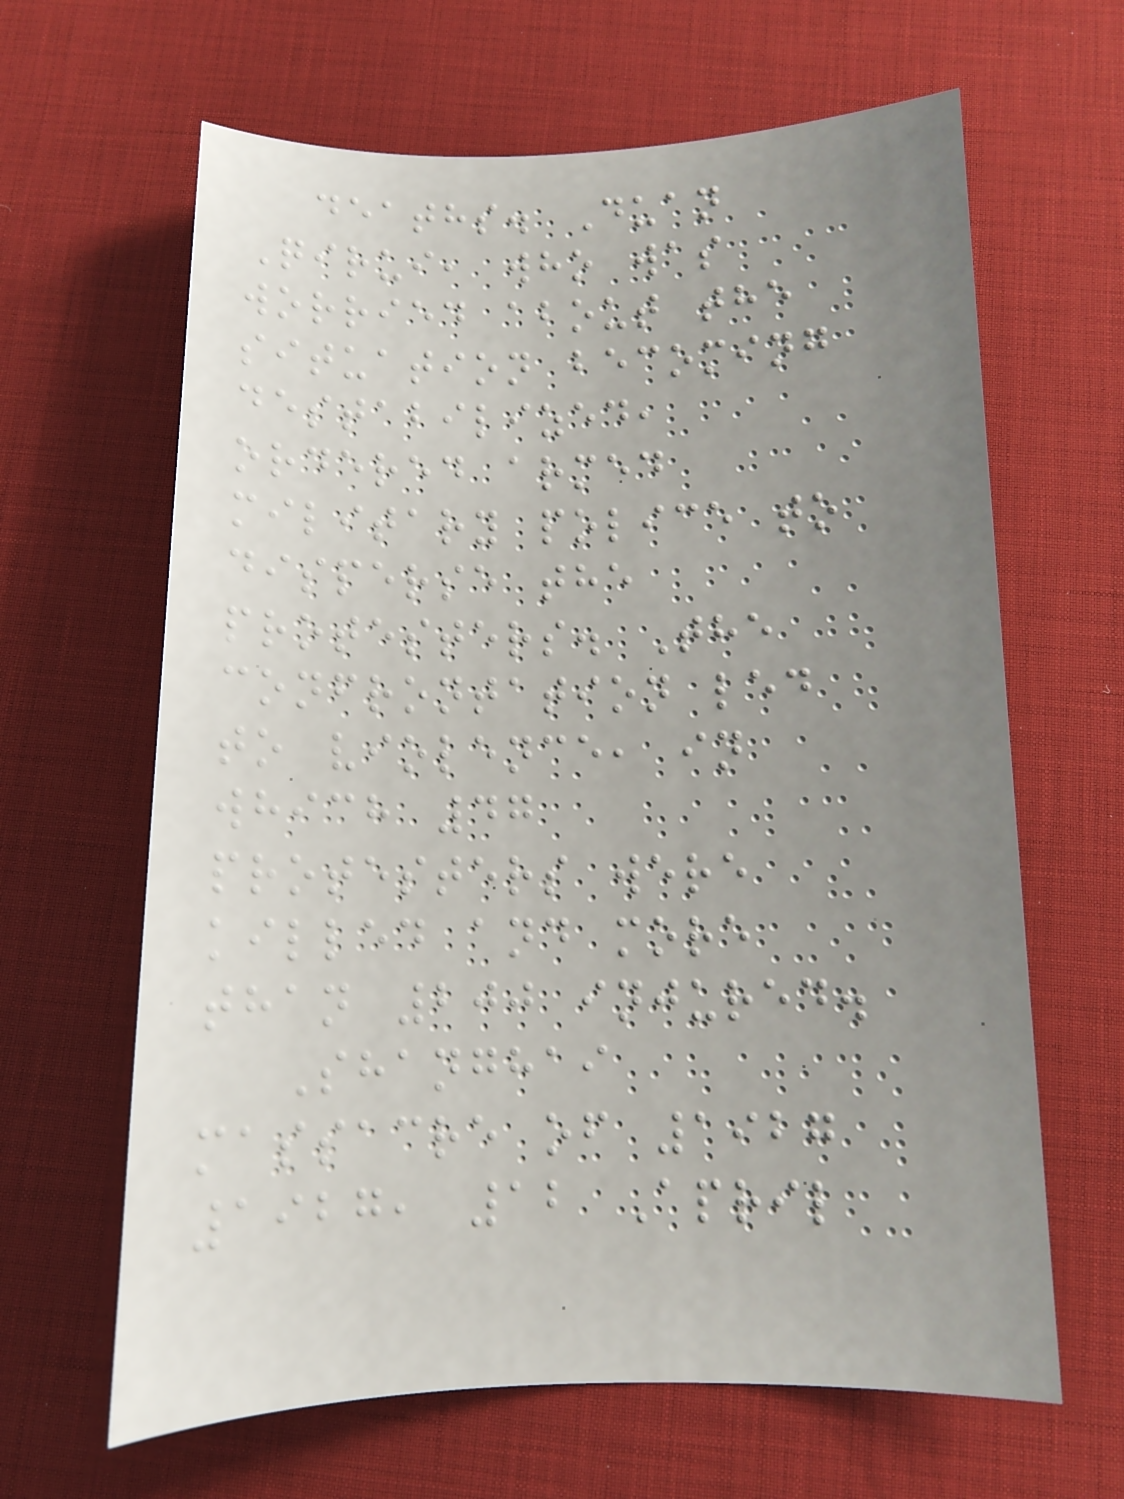deaths. Duan
Qirui, who was
worried about the
situation becoming
destabilized,
ordered armed
military police to
disperse the
protesters. The
confrontation led
to violence, in
which 47
protesters were
killed and more
than 200 injured.
Shanghai
massacre of 1927
1927, 12 April
